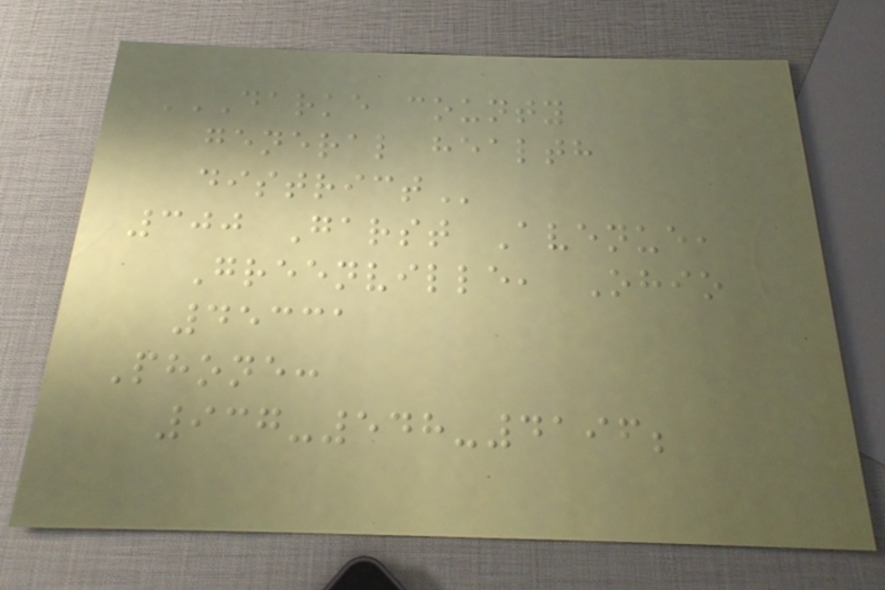DARKE COUNTY
GENERAL HEALTH
DISTRICT
300 Garst Avenue,
Greenville, Ohio
45331
Phone:
937-548-4196;
